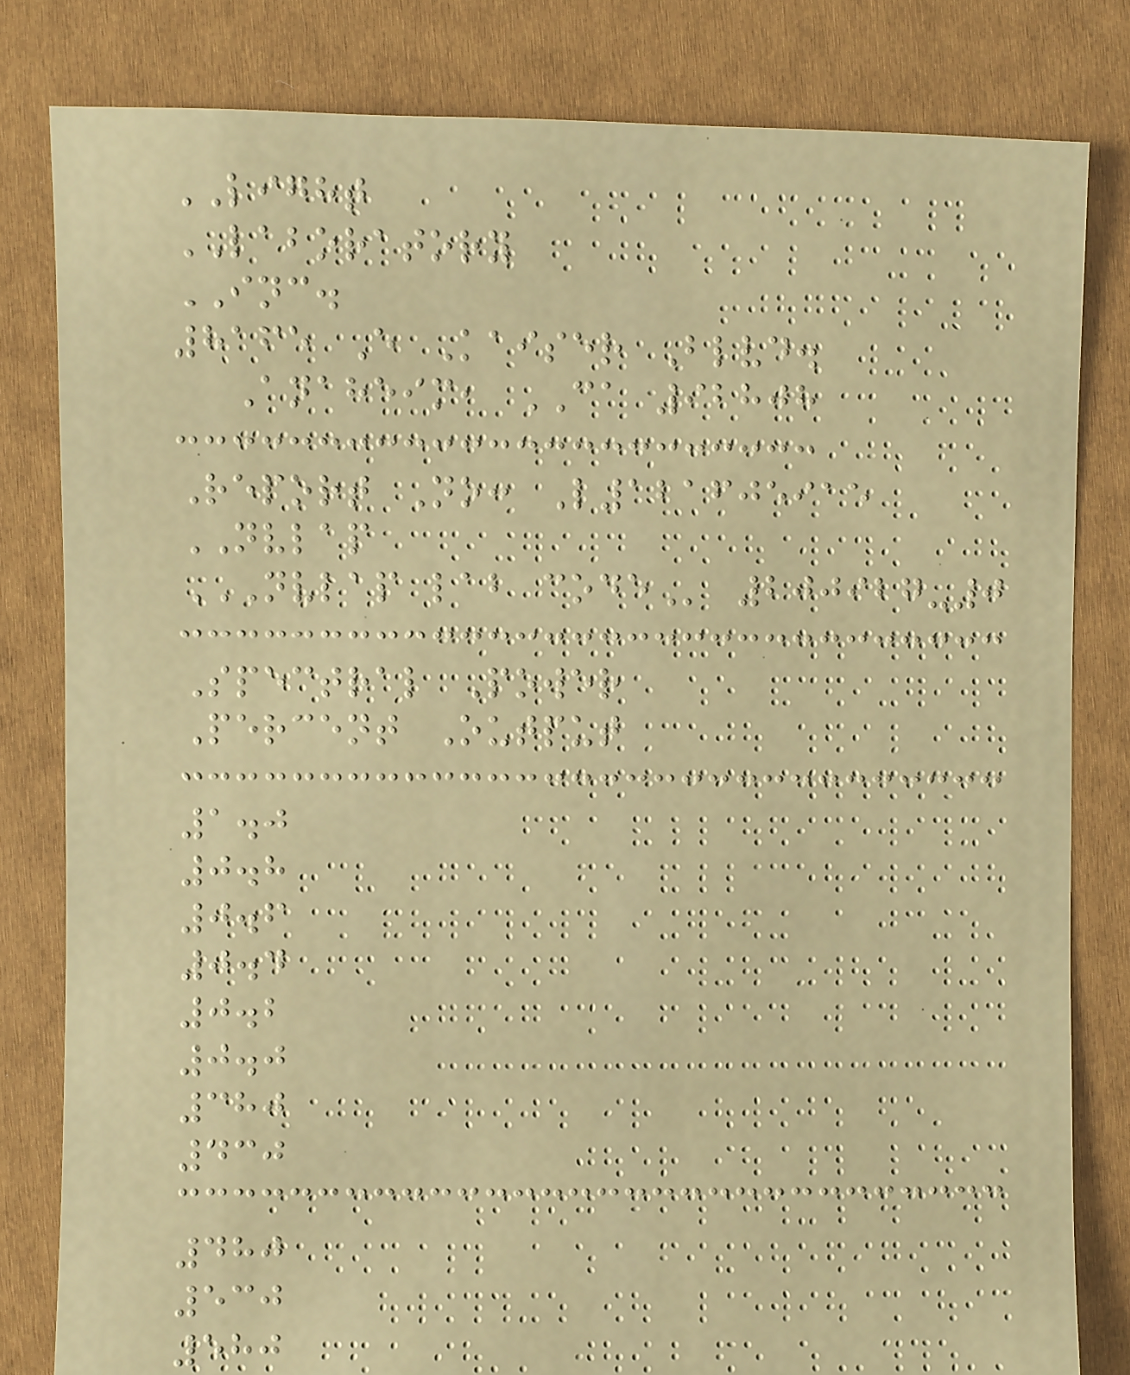LIGHT
LABORATORY
INC.
8165 E Kaiser Blvd.
Anaheim, CA 92808
Report No: L121605915
NVLAP
NVLAP LAB CODE 200927-0
Spectral Power
Percent Output
1.0
0.8
0.6
0.4
0.2
0.0
380
430
480
530
580
